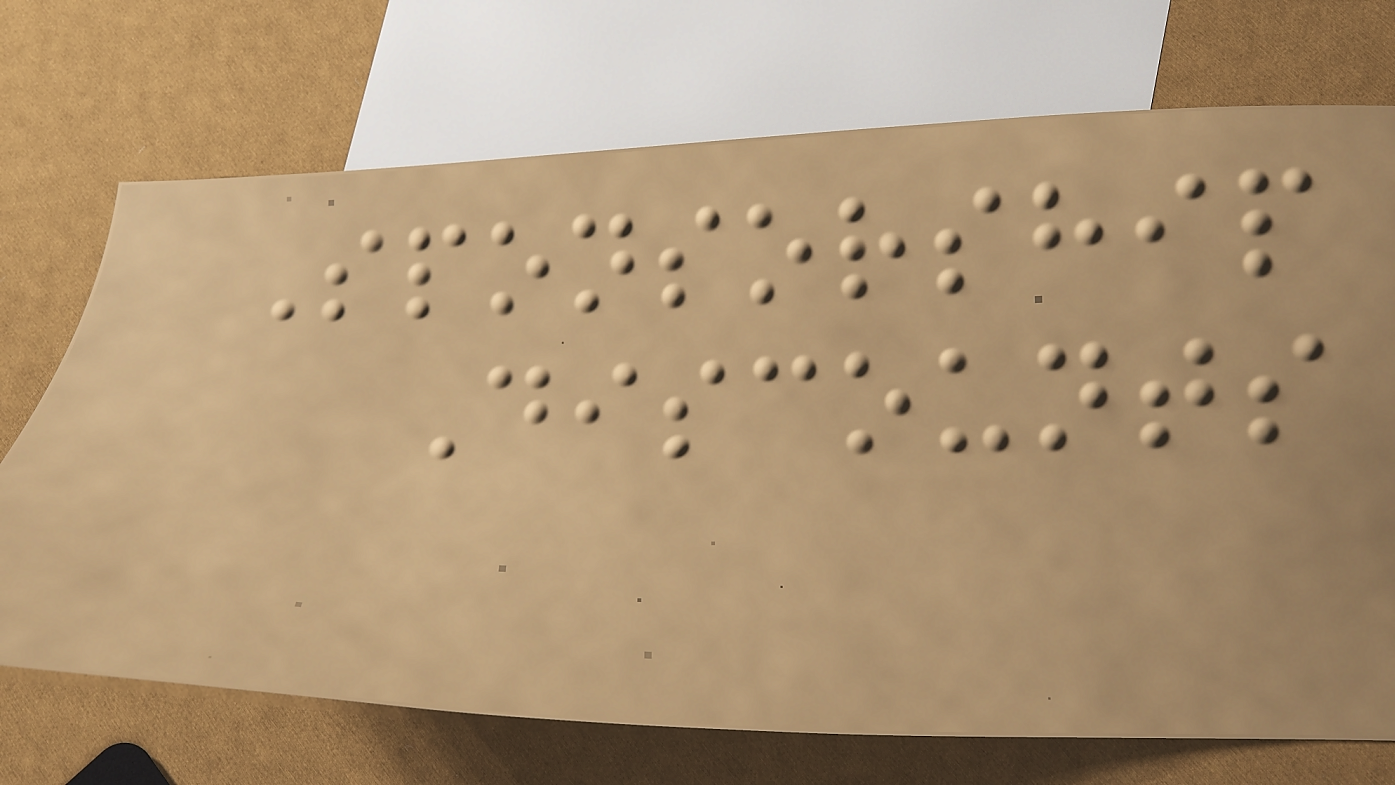Sponsorship
Discounts
